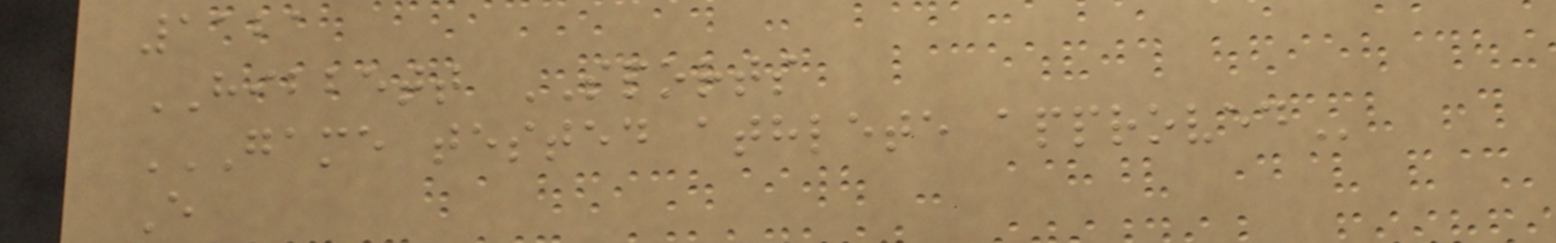1121
HIBBETT SPORTS
GAME TESTED ATHLETE APPROVED
E
